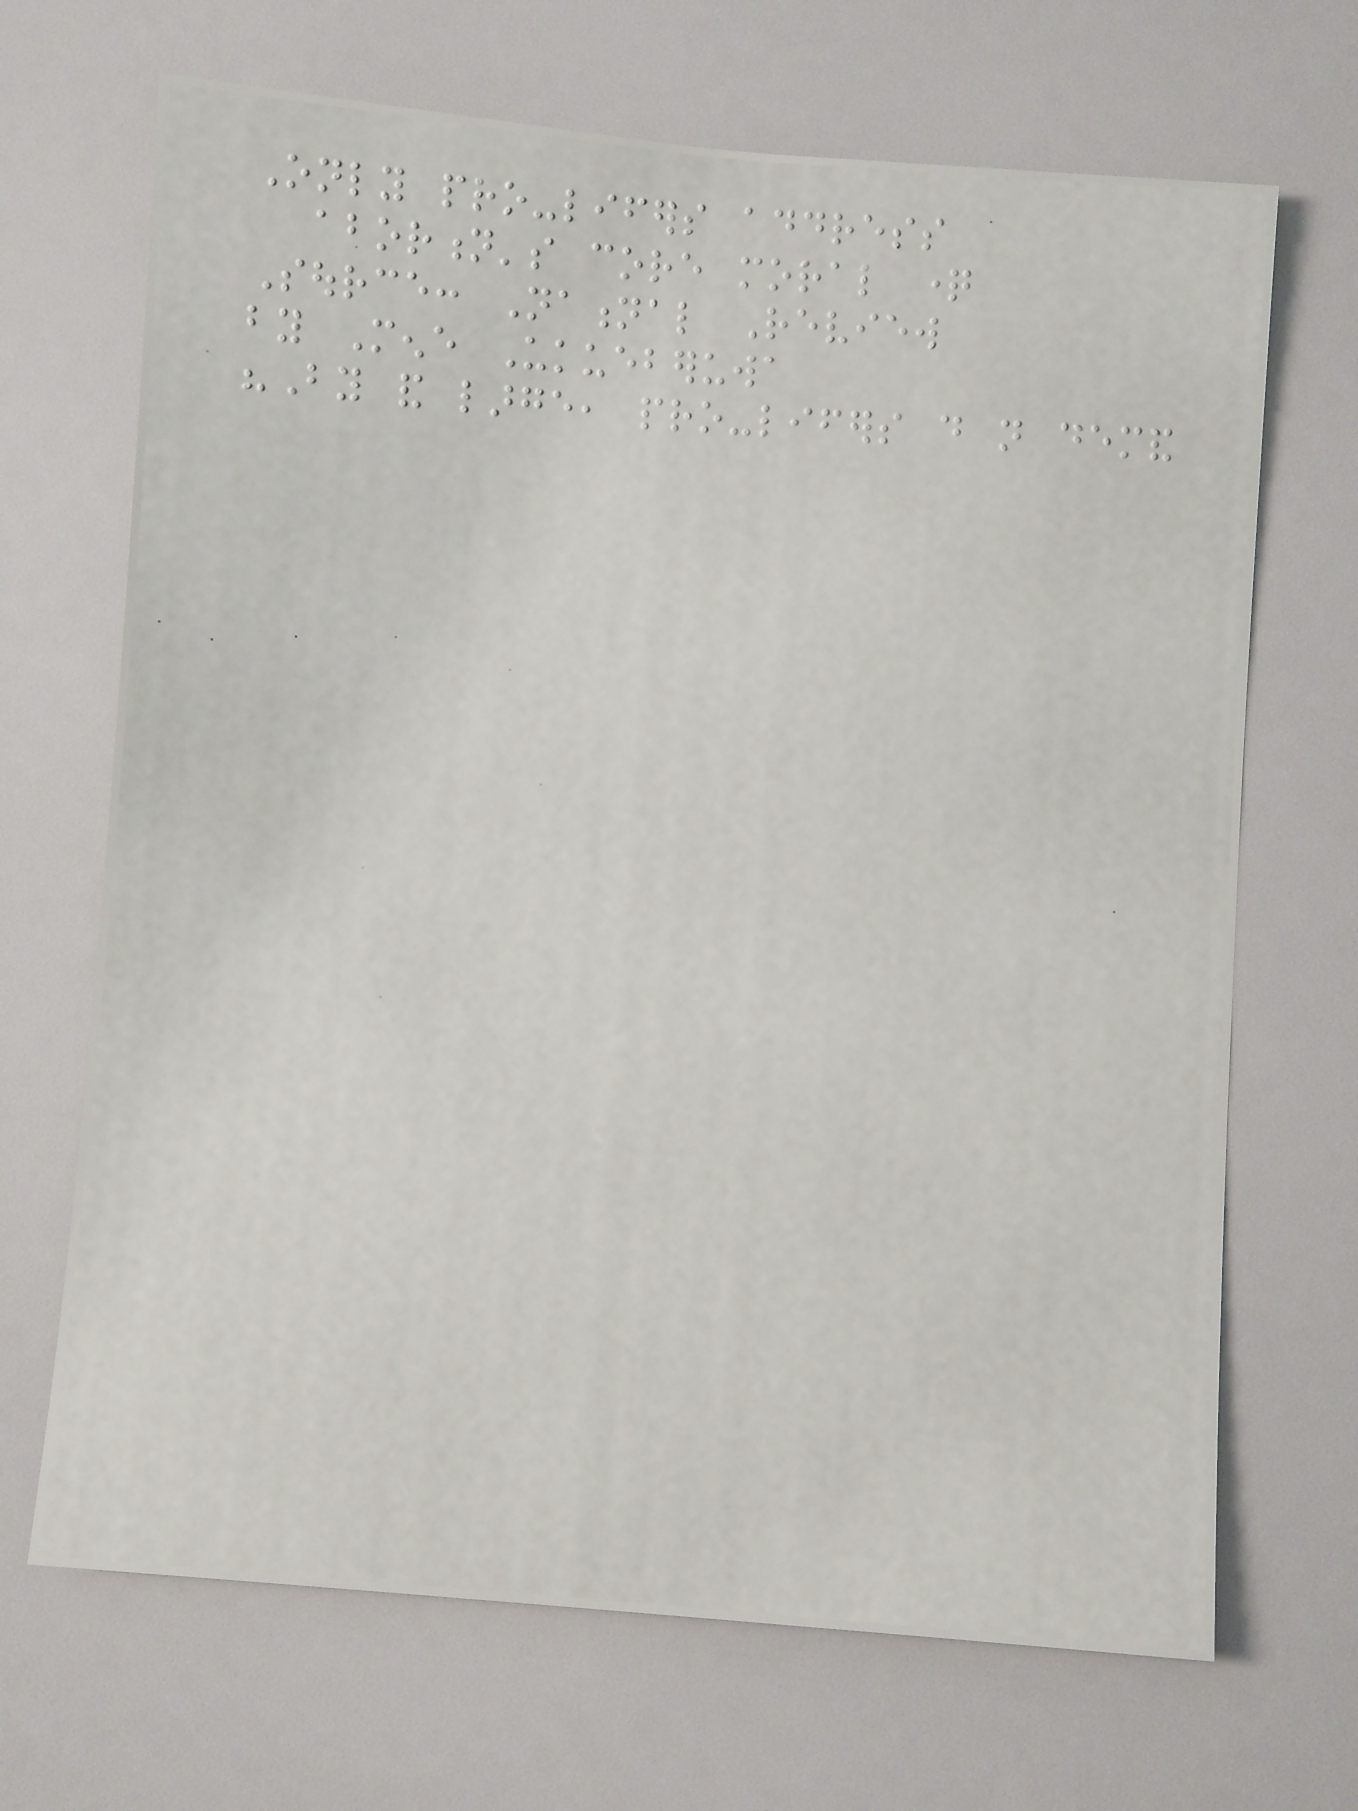Only pro-lifers address
abortion's core moral question
Source: National Review
by Mene Ukueberuwa
"By and large, pro-lifers do not demand
